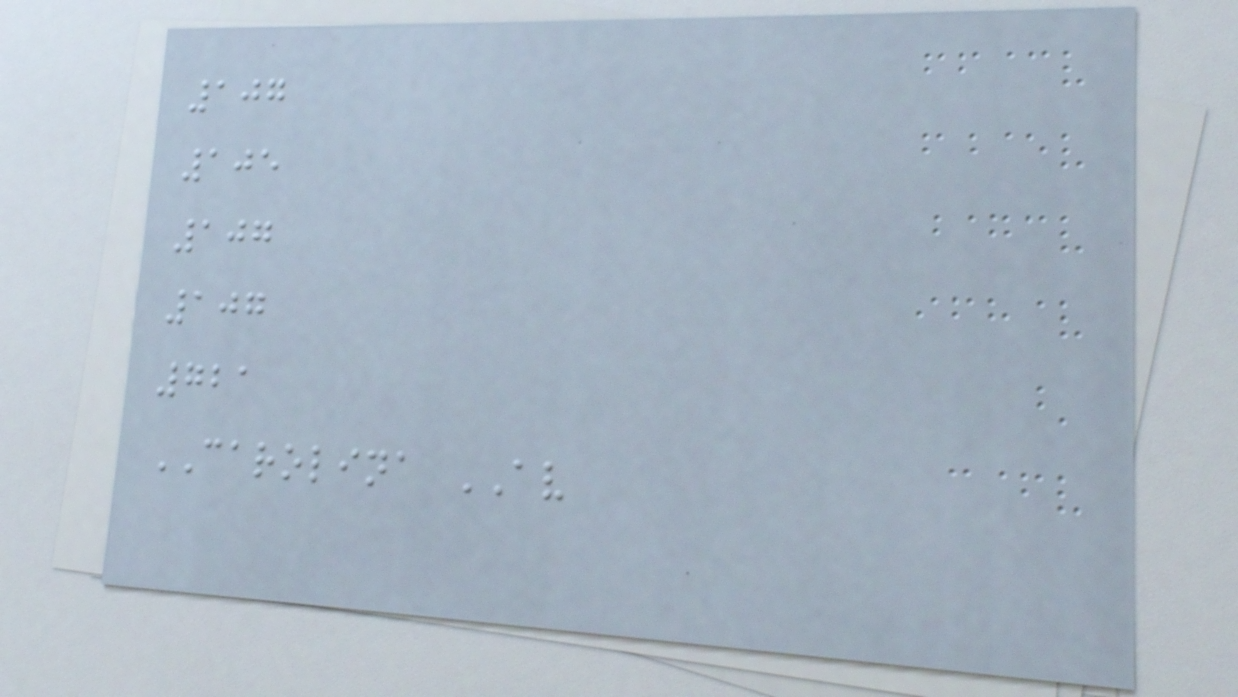107
105
107
107
721
CAROLINA AV
